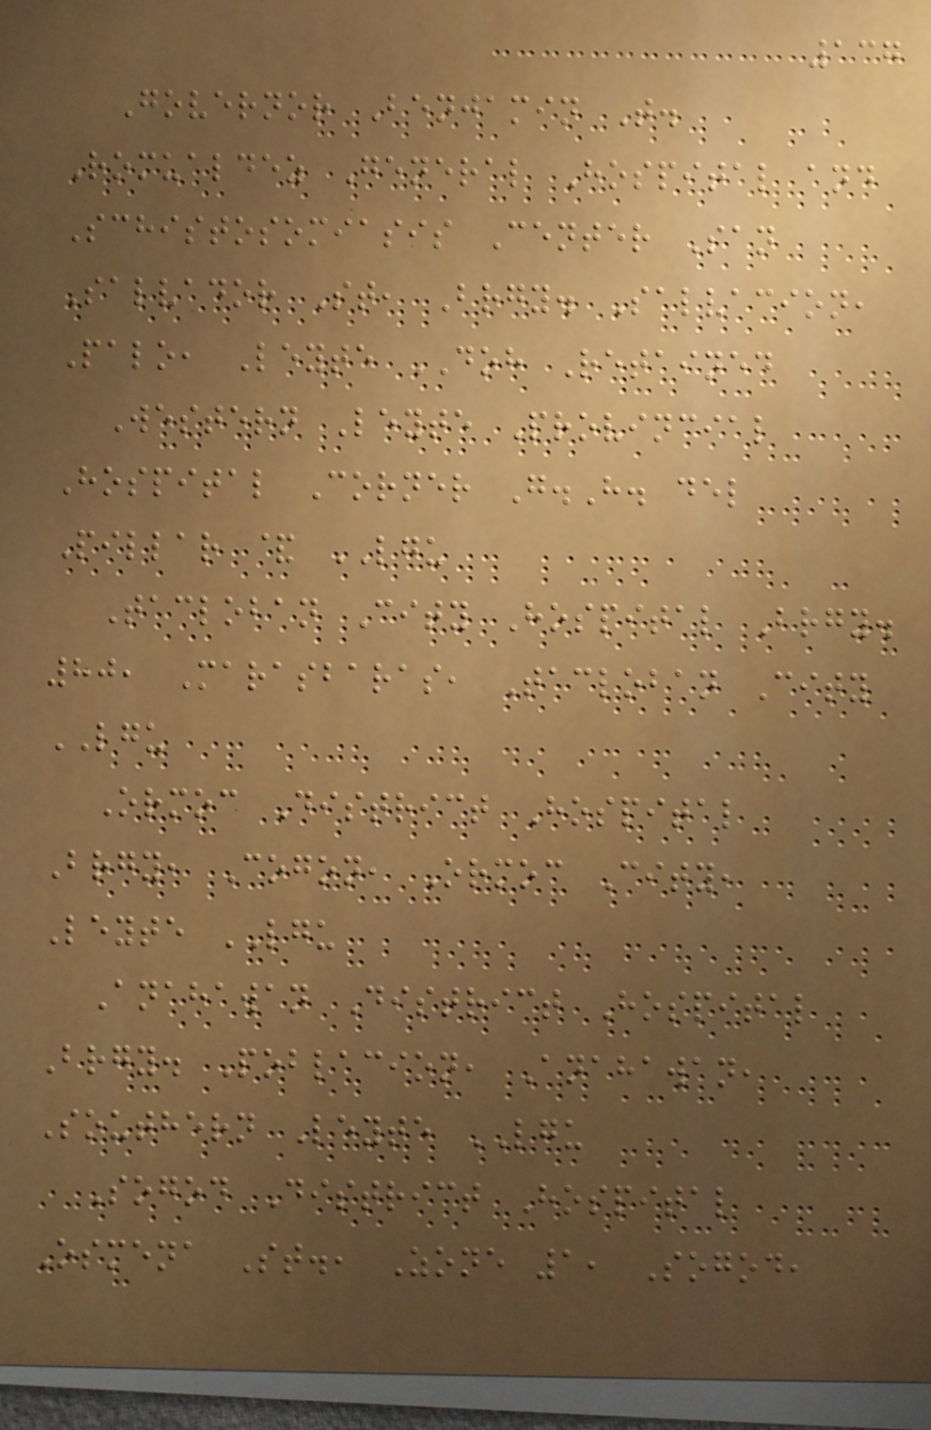137
Governor Benjamin T.
Romualdez General Hospital and
Schistosomiasis Center San
Salvador St, Brgy. Salvacion,
Palo, Leyte DOH Retained
Western Leyte Provincial
Hospital Corner G.H. del
Pillar & LGU
Tacloban City Hospital Brgy.
80, Marasbaras, Tacloban City
LGU
Ormoc District Hospital
Brgy, Cogon, Ormoc City,
Leyte LGU
Anahawan District Hospital
Brgy. Poblacion, Anahawan,
Southern Leyte LGU
Sogod District Hospital
Osmena St., Zone 1, Sogod,
